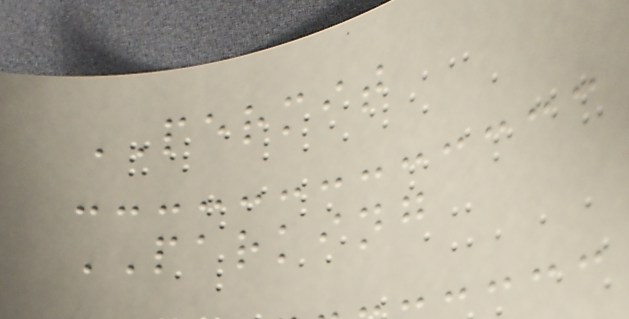PERMIT
PARKING
